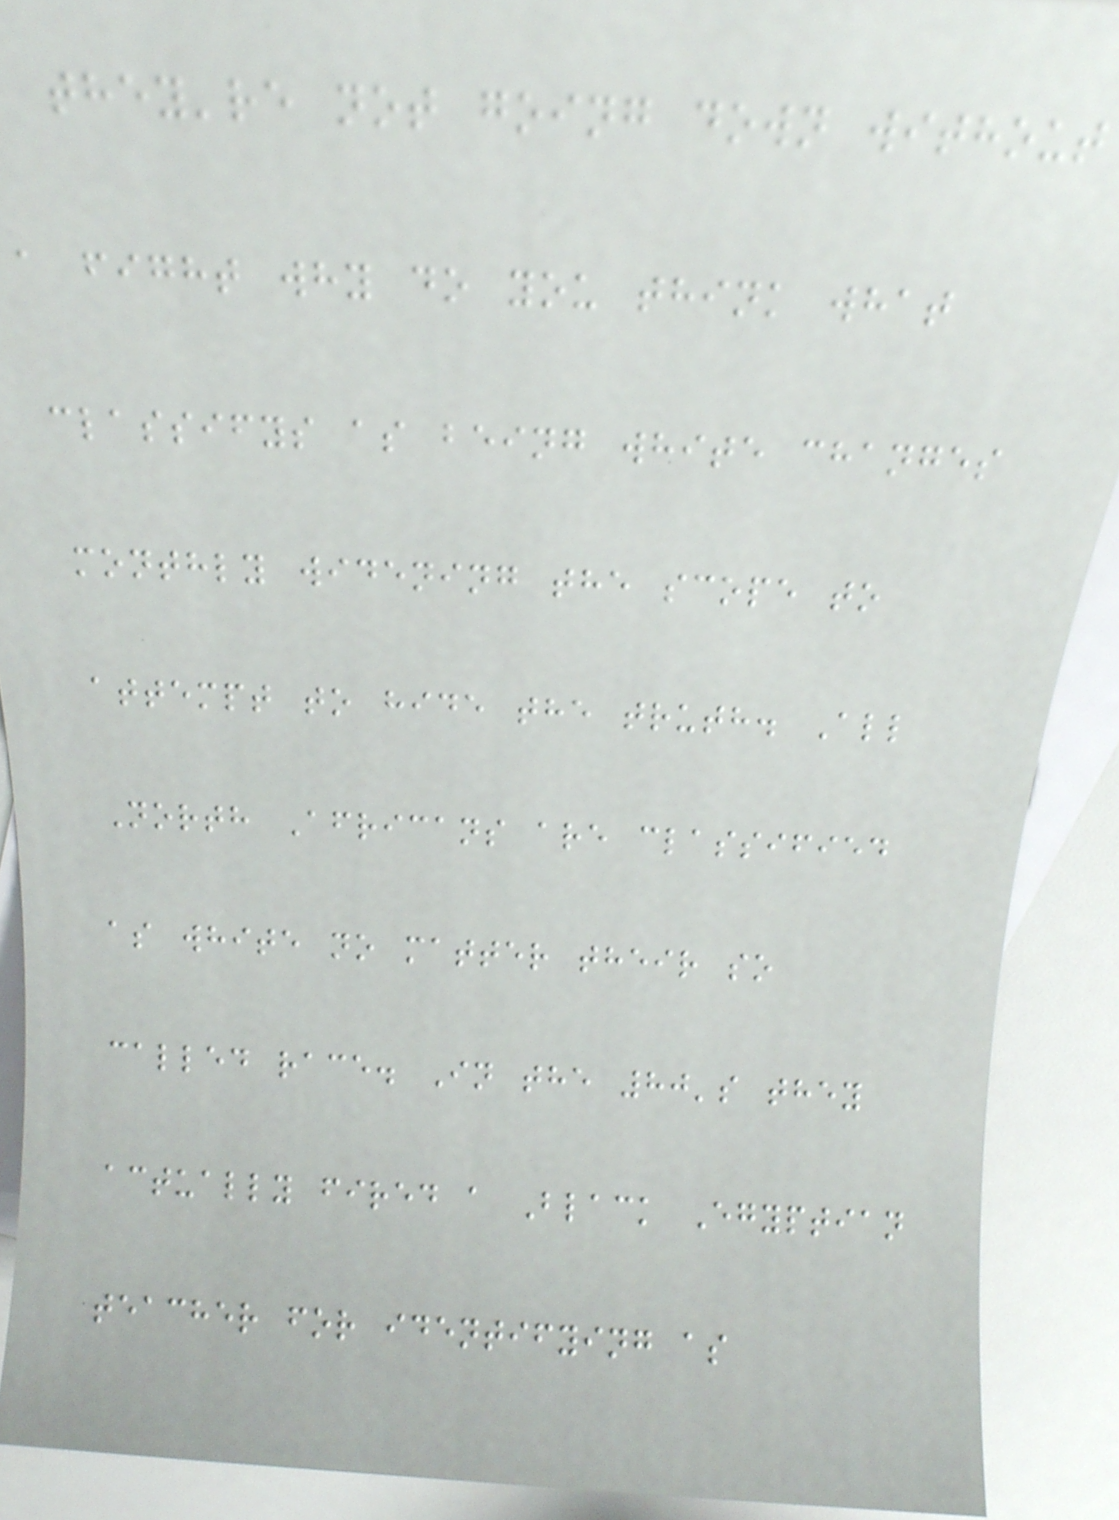they're not going down without
a fight why do you think what
classifys as being white changes
monthly widening the scope to
attempt to hide the truth. All
North Africans are classified
as white no matter their so
called race. In the 80's they
actually fired a Black Egyptian
teacher for identifying as
